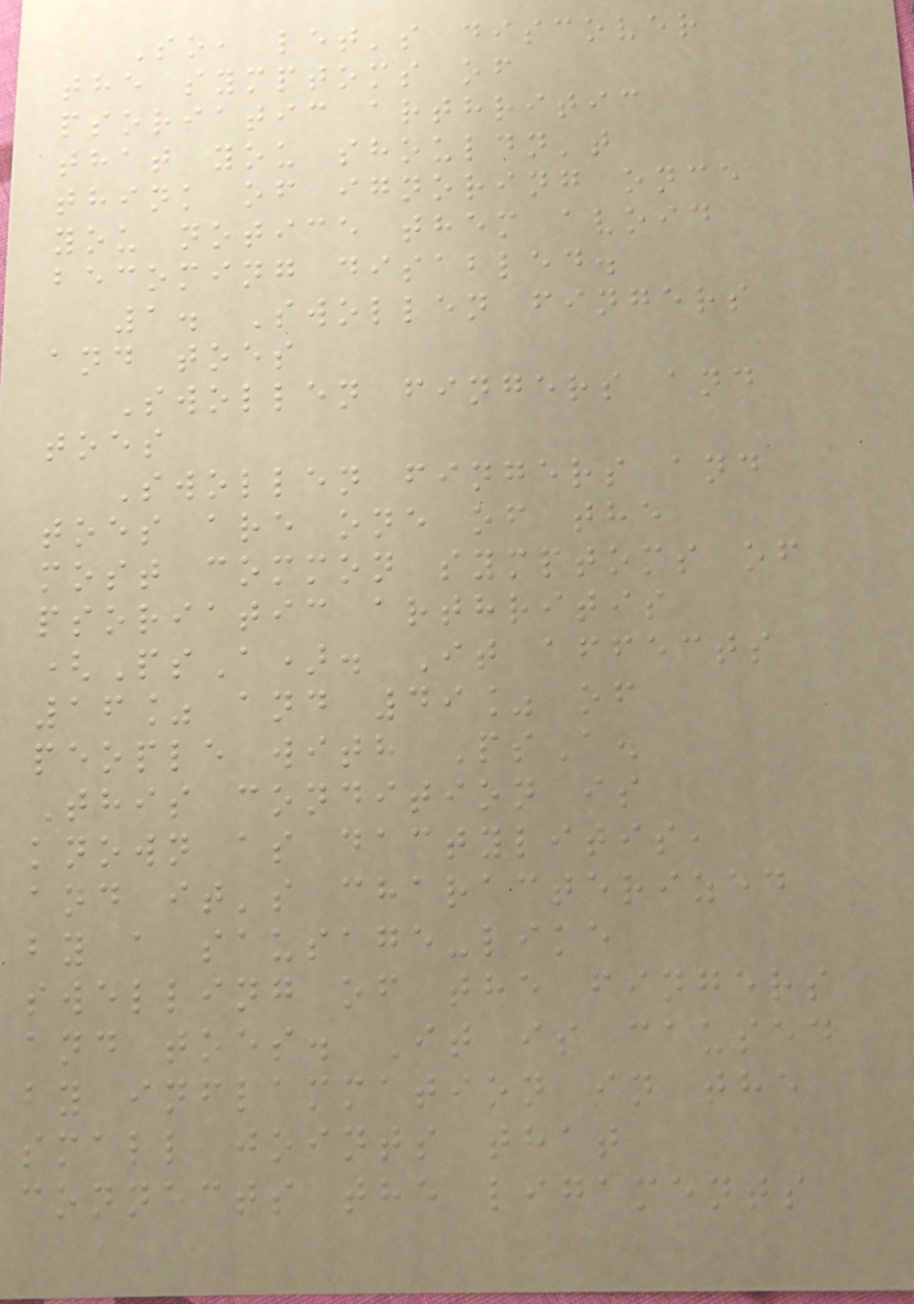So, let's discover
the symptoms of
psoriatic arthritic
that you shouldn't
think of ignoring once
you notice them avoid
becoming disabled.
1. Swollen fingers
and toes
Swollen fingers and
toes
Swollen fingers and
toes are one of the
most common symptoms of
psoriatic arthritis
(PsA). It affects
16% and 49% of
people with PsA.
This condition is
known as dactylitis,
and it's characterized
by a sausage-like
swelling of the fingers
and toes. It is caused
by inflammation in the
small joints that
connects the ligaments
